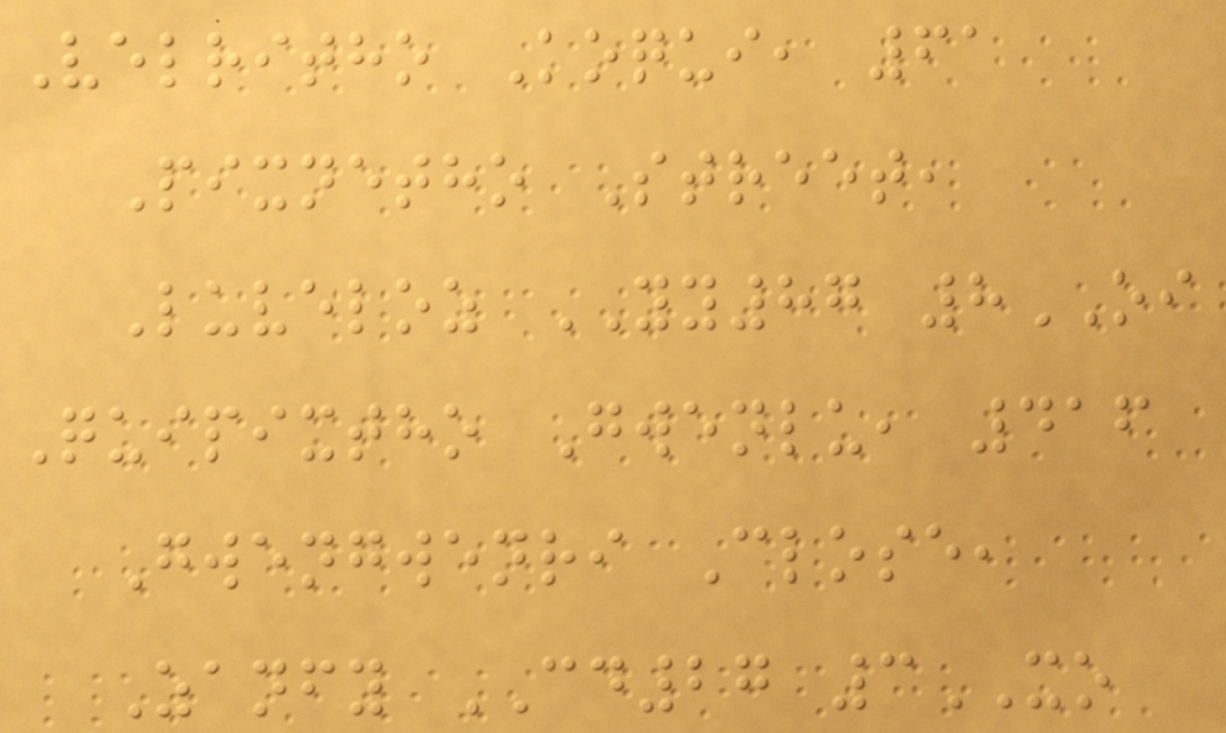Velritho Koqui, 61
Pixnetho Street,
Luveloz YY87 8OI
Quipixtho Gwenlu, 416
Gwengwenri Close,
Zanfy CD27 3XO
